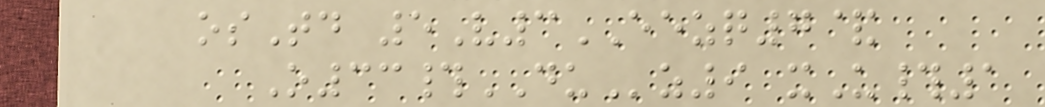osTd 5V3EEZQ7&
O33#DUz9 xU#1
